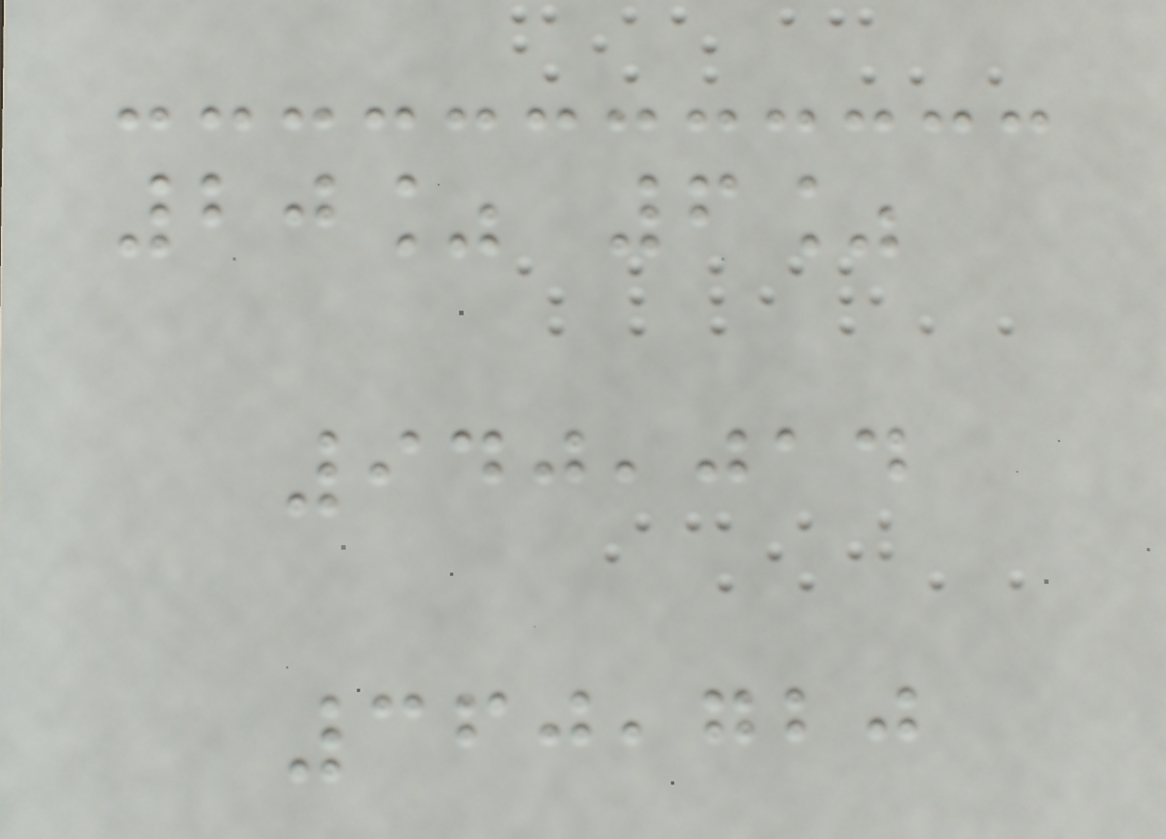20% 6%
940,014
360,720
